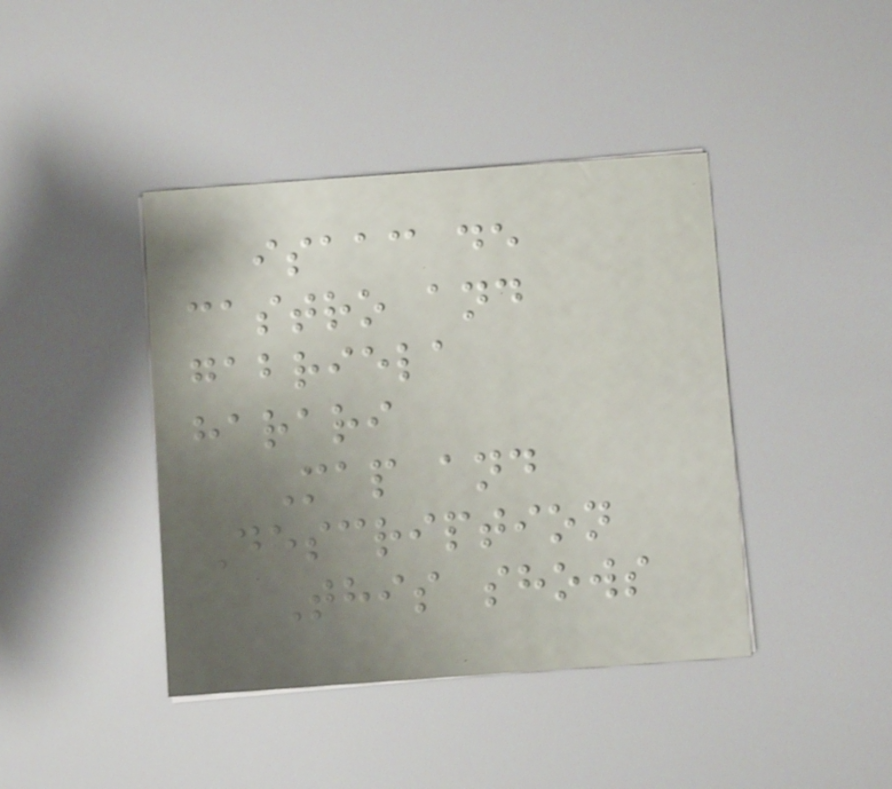isaac de
castro and
gabriela
harari
Map and
Description
This shows
